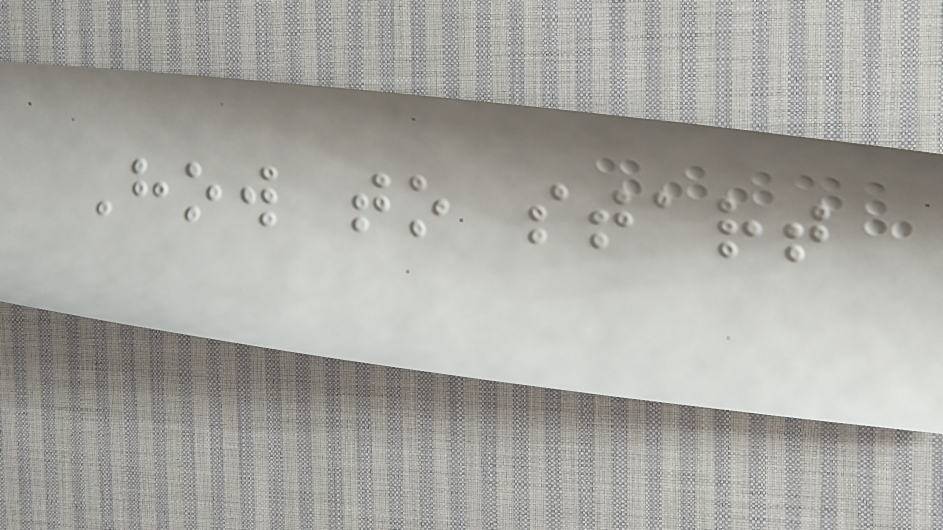How to start
